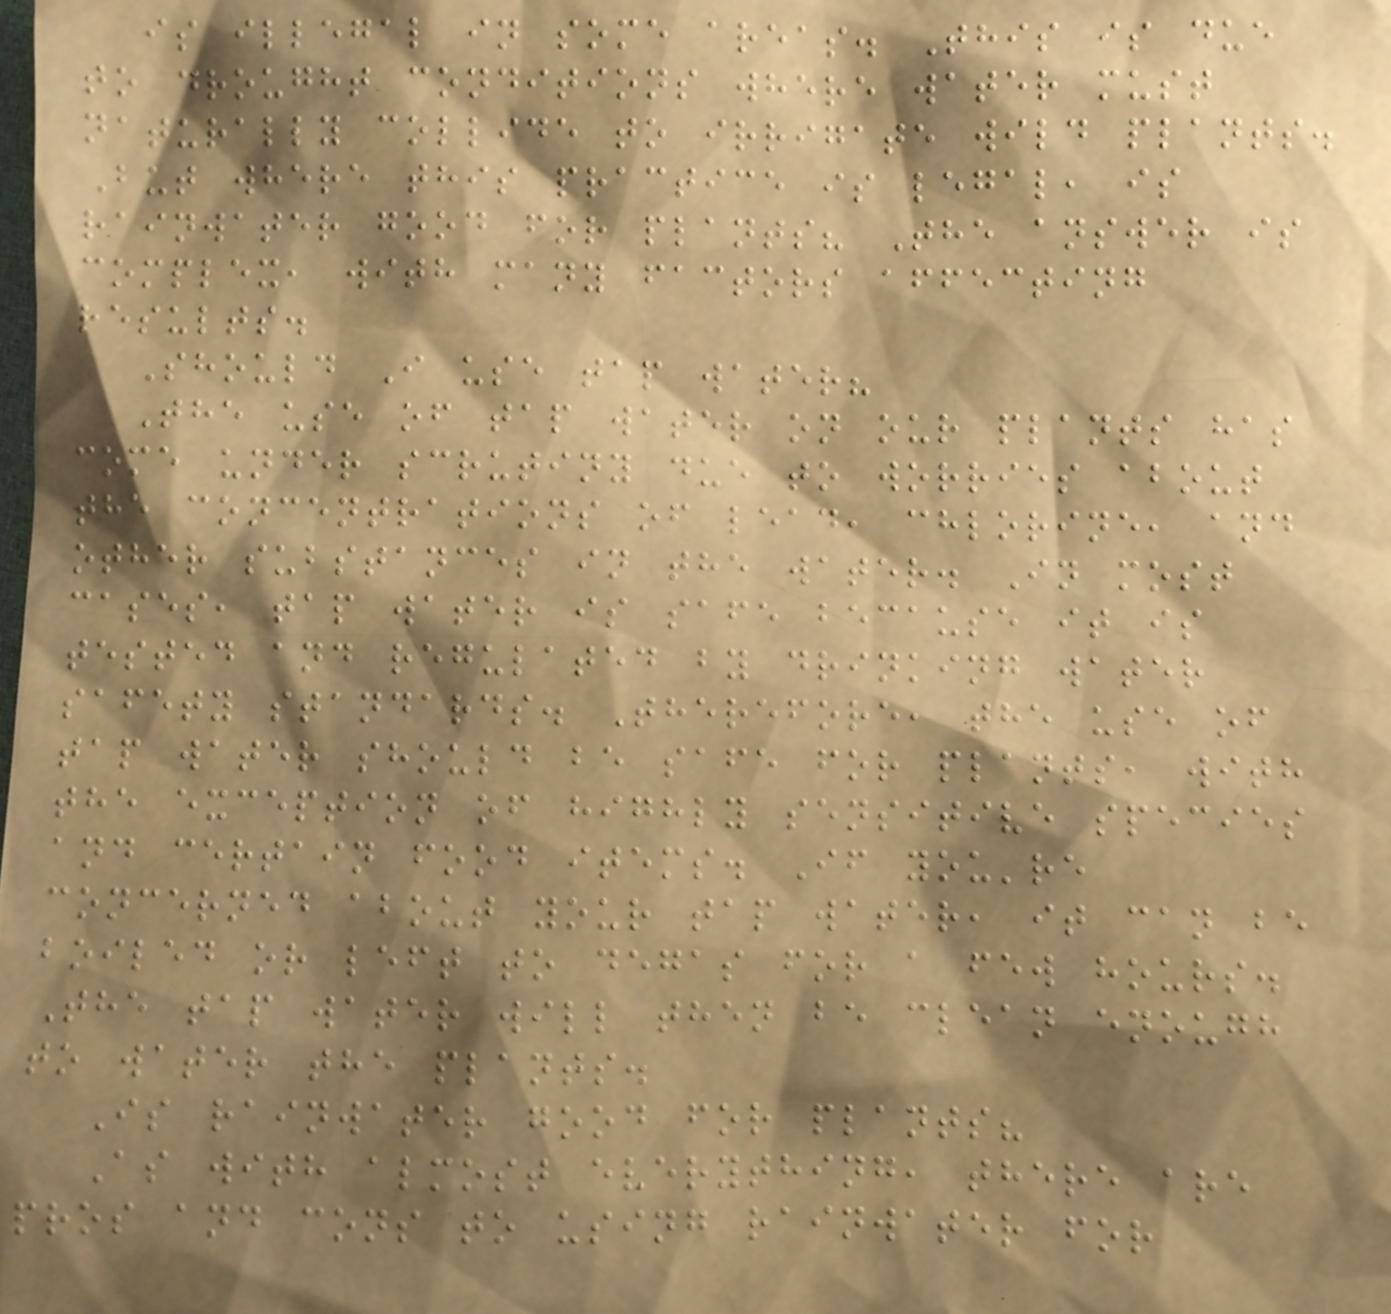is illegal in some areas. This is due
to drought conditions where water must
naturally collide to irrigate wild plants.
But where this practice is legal, is
rainwater good for plants? The answer is
complex, with many factors affecting
results.
Should I use tap water?
The use of tap water on our plants has
come under scrutiny due to worries about
the concentrations of lead, chlorine, and
other substances in the water. In most
cases, tap water is safe because it is
tested and regulated by drinking water
safety standards. Therefore, the use of
tap water should be safe for plants, with
the exception of highly sensitive species
and certain food items. If you're
concerned about your tap water, it can be
boiled or left to degas for a few hours.
The tap water will then be clean enough
to water the plants.
Is rainwater good for plants?
As with almost everything, there are
pros and cons to using rainwater for
